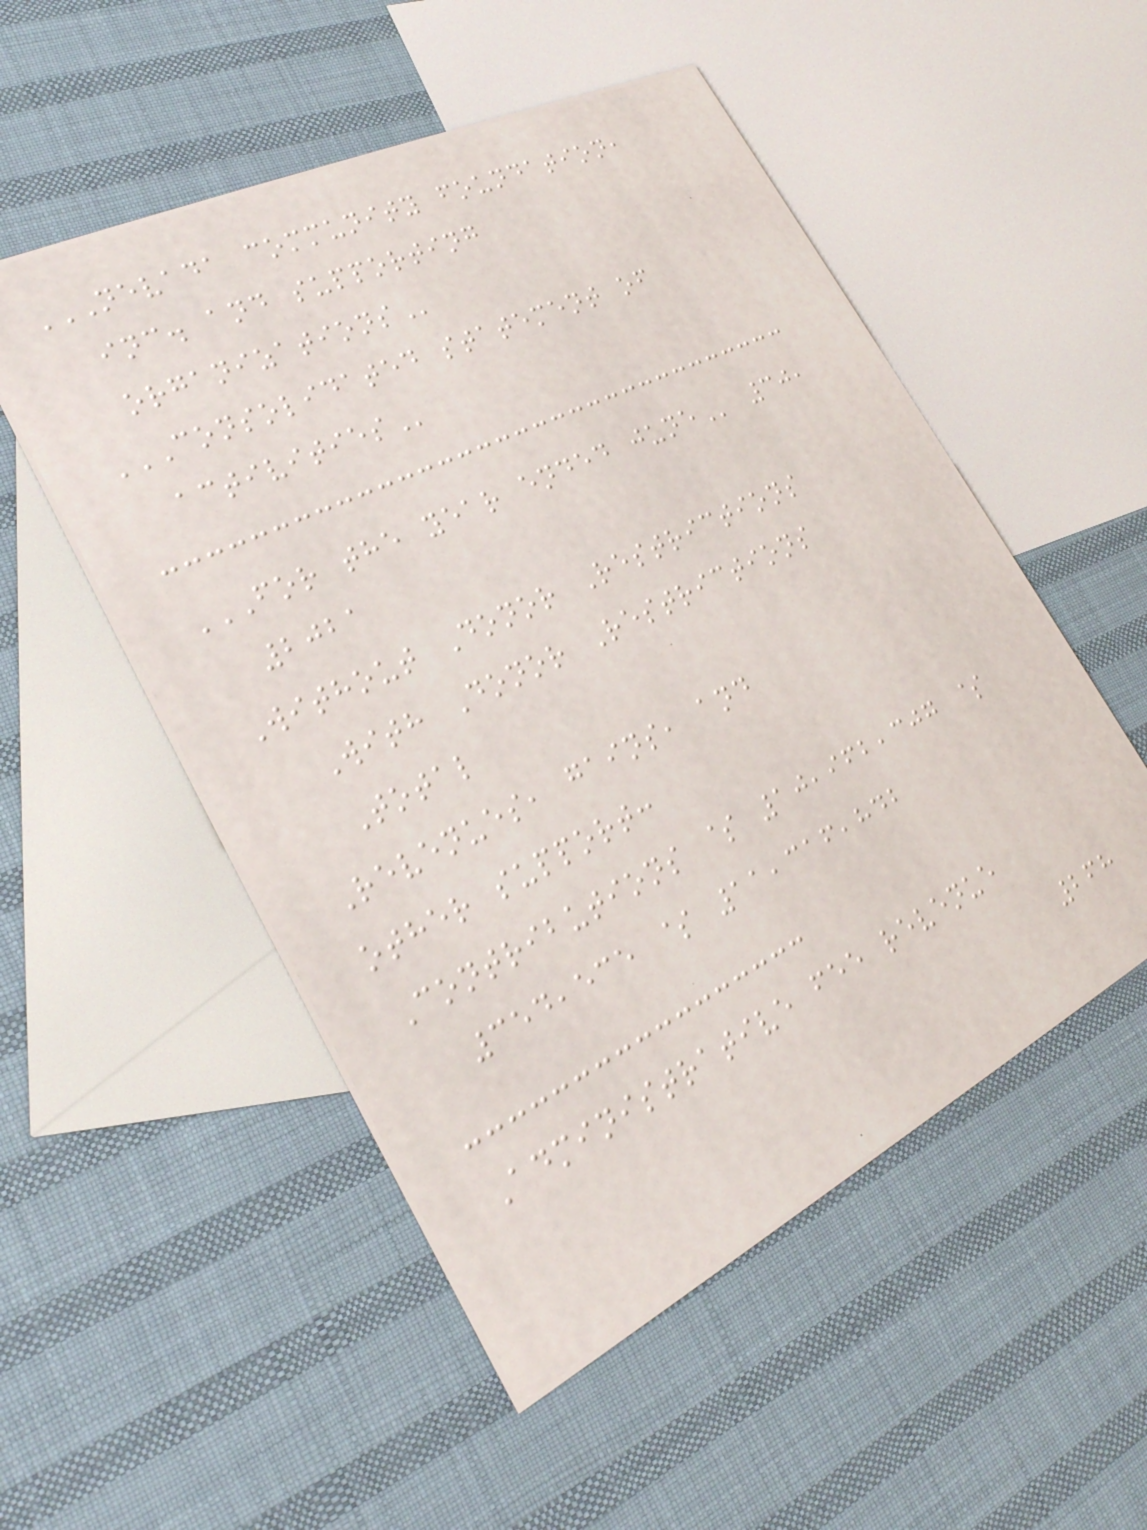NEVADA COMMUNITY FOUNDATION,
INC. AND SUPPORTING
ORGANIZATIONS
CONSOLIDATED STATEMENT OF
ACTIVITIES
FOR THE YEAR ENDED JUNE 30,
2021
Without Donor Restrictions
With Donor Restrictions
Total
Revenues, gains, and
other support:
Contributions $ 10,962,307 $
354,535 $ 11,316,842
Administrative fee revenue
268
